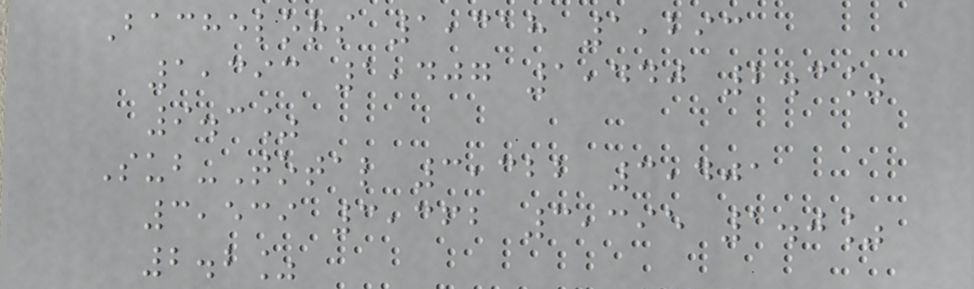Bachelors 1,318 1,293
1,393 1,407 1,440 2.3%
9.3%
Sub-Total 3,322 3,401
3,539 3,362 3,395 1.0%
2.2%
